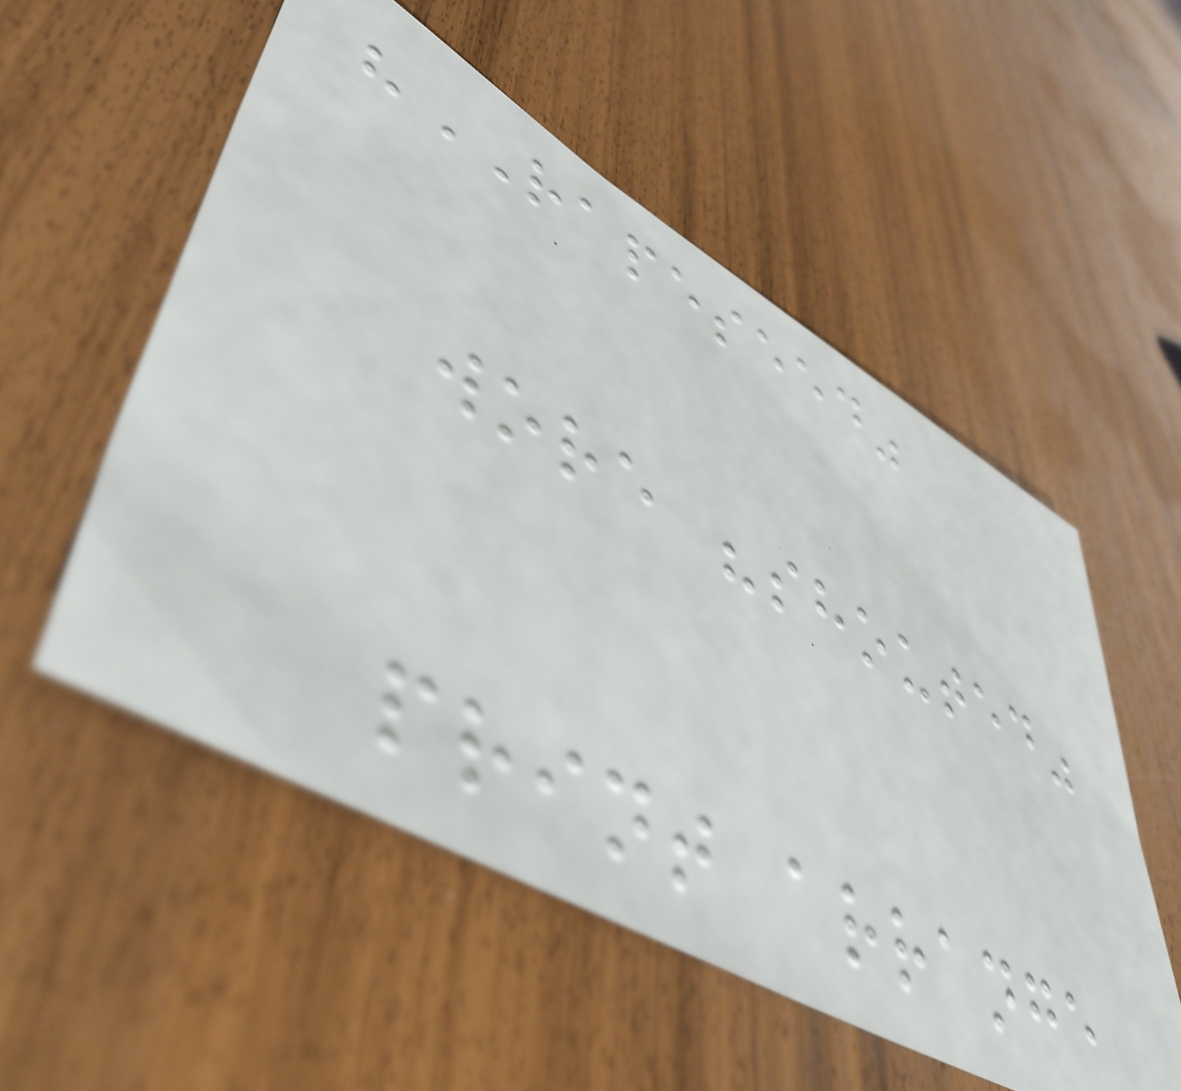"RAPESEED"
wore "shouted"
print arrange
